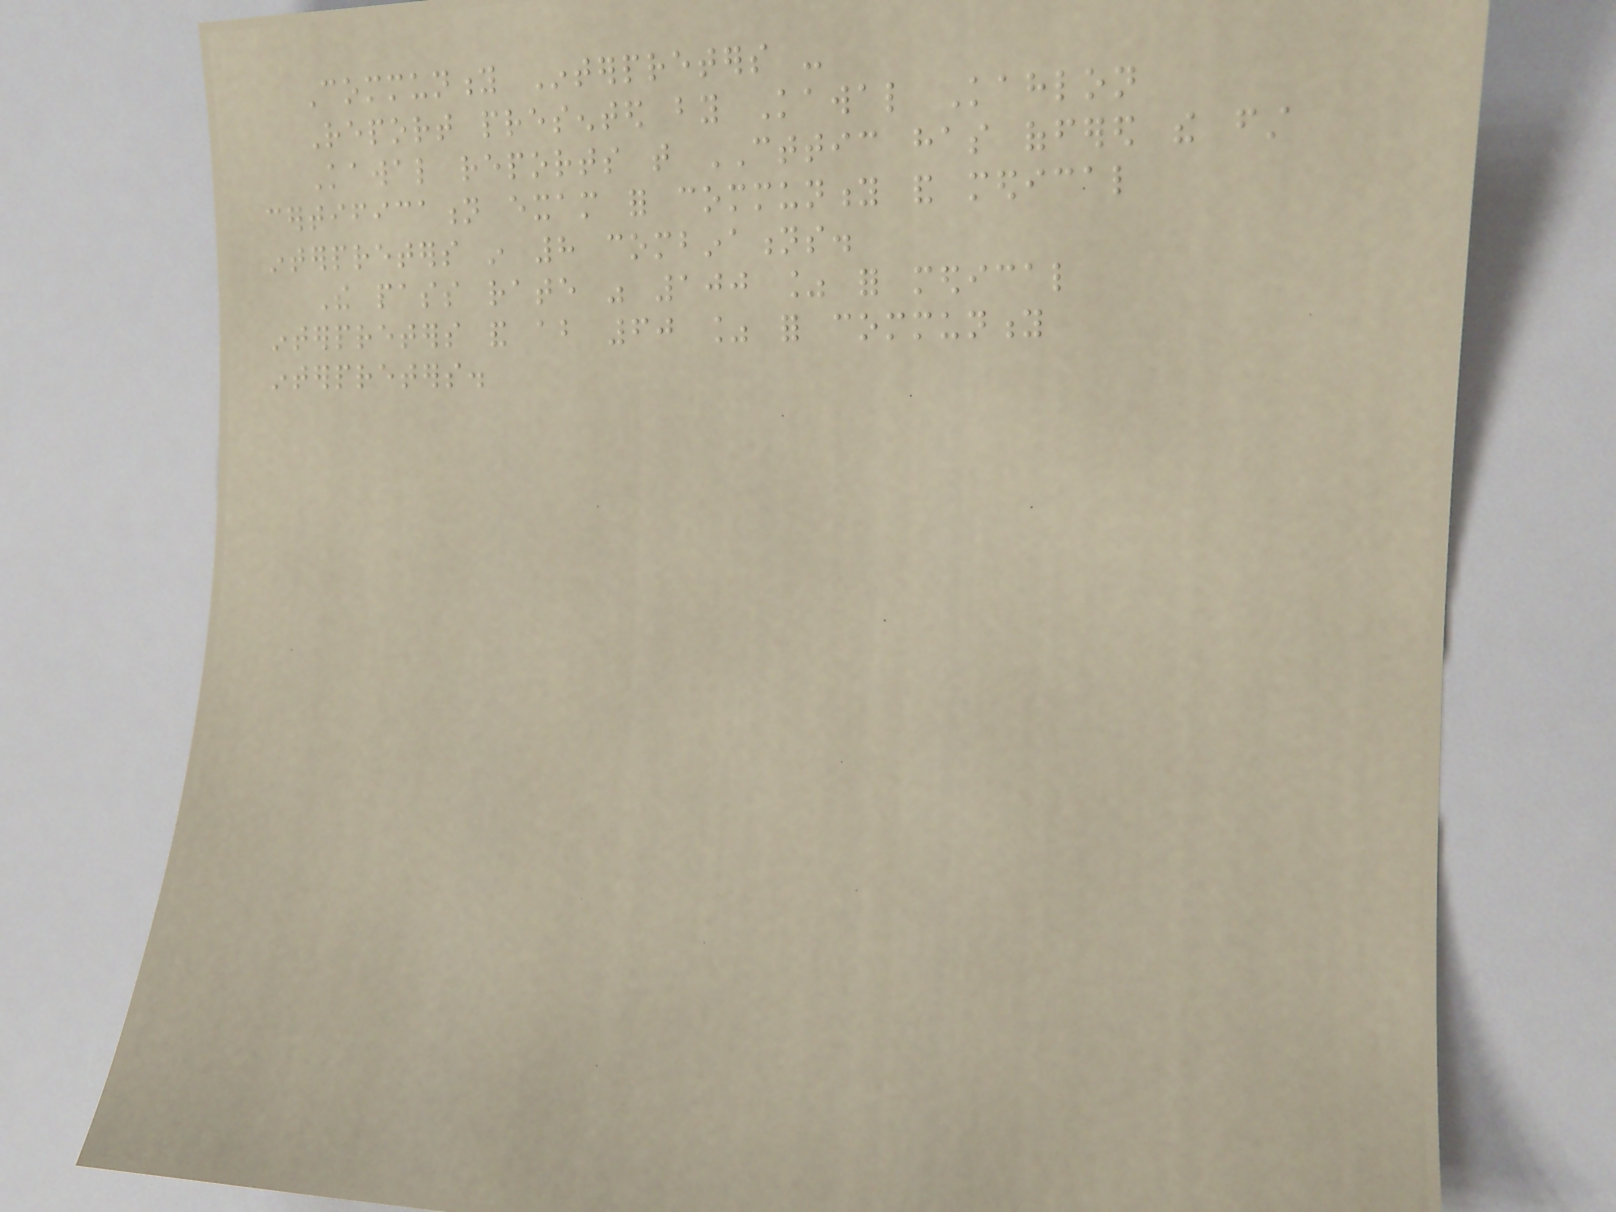Community Interpreters -
Report presented by Kawal Kahlon
Kawal reports that CTTIC has offered the first
certification exam for community and medical
interpreters in 8 combinations.
The pass rate was 100 % for medical
interpreters and about 60 % for community
interpreters.
